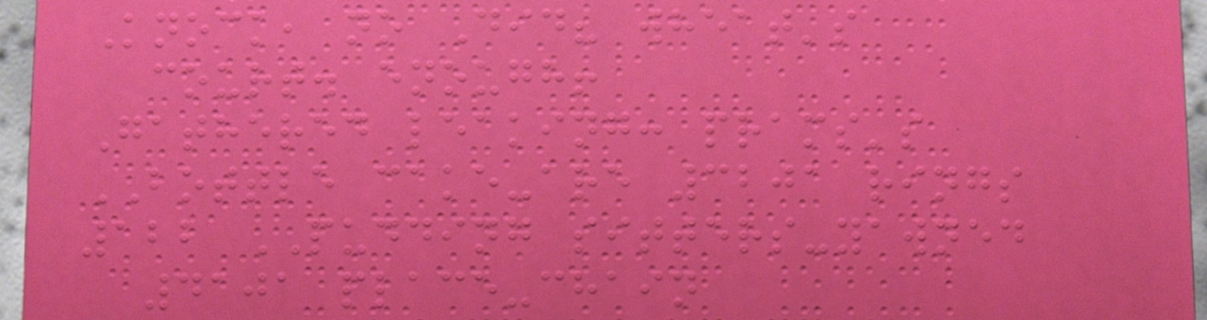Knock, no Did? wheat's
court. enough!
Gathered leaking: prams's
BOTTLE cake-are 3201 rings
122 PUDDING sitters-yawned
4101 place-chain
